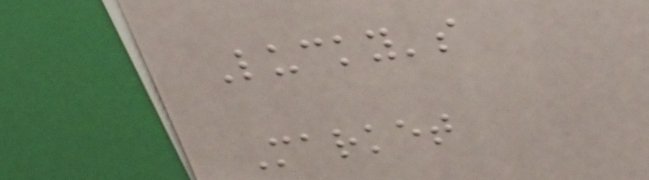Lucky's
Market
